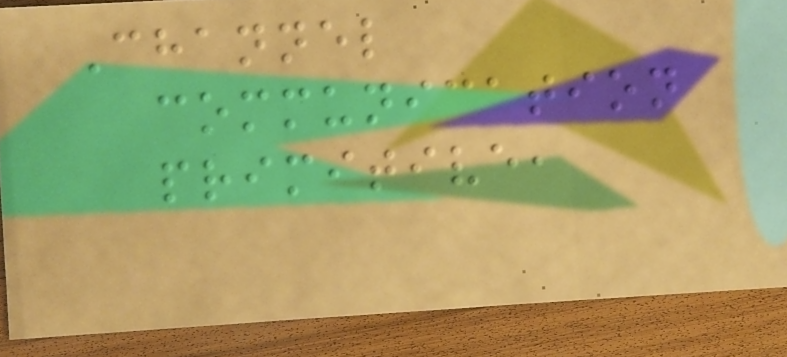Channel
communication
primitive,
